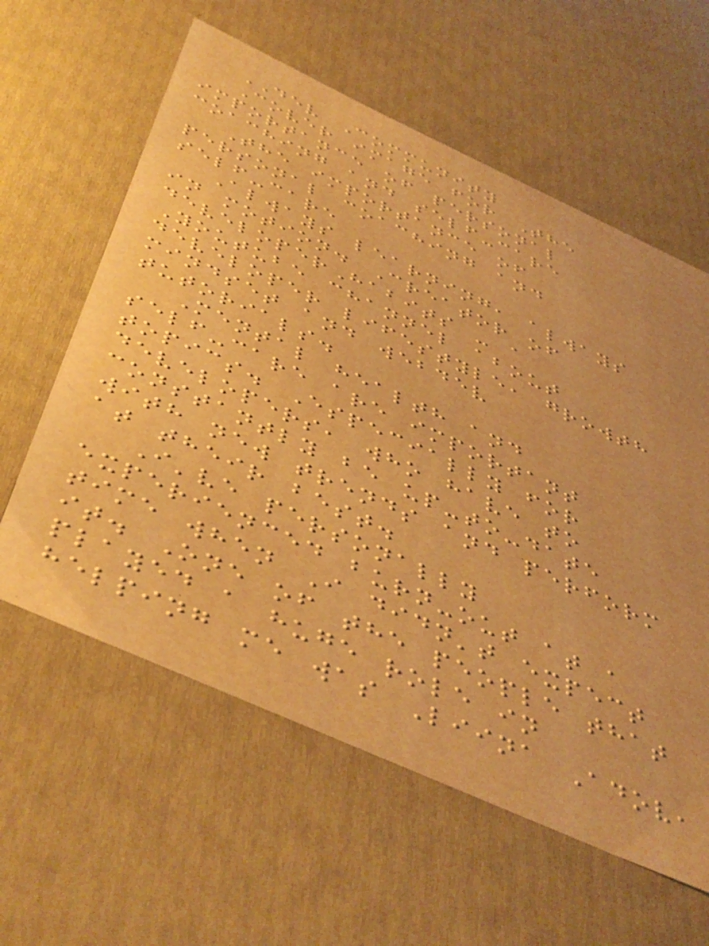DEV Community
Cover image for The
importance of personal
coaching and self-care
The importance of
personal coaching and
self-care
Always learning, always
in motion. Creator of
developerHabits - a
Youtube channel about
developer lifestyle, growth
mindset and webdev
tutorials.
Mental health and
self-care are important
topics. Especially for
developers, who have to
constantly be up-to-date
with new trends and perform
at their best.
I've personally
experienced burn-out at a
time when I didn't expect
it. One of the people that
played a huge role in
helping me was Liina Adov,
